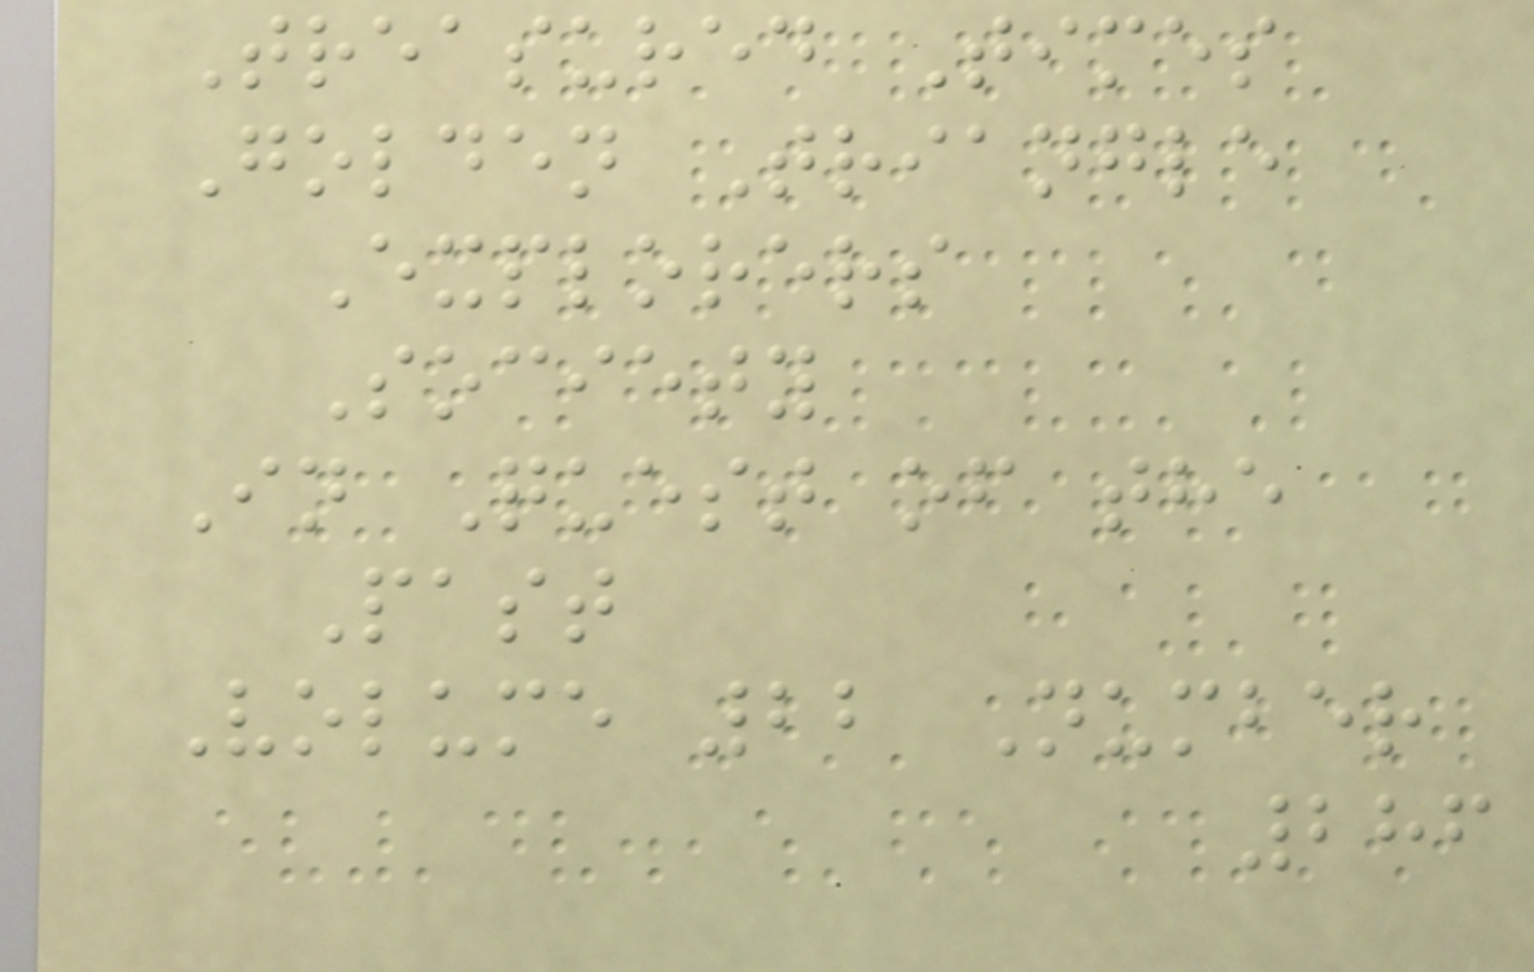Treasured Times
Golden Triangle
Explorers
Society
In Quest of the
Past
Volume 22 Number
286
